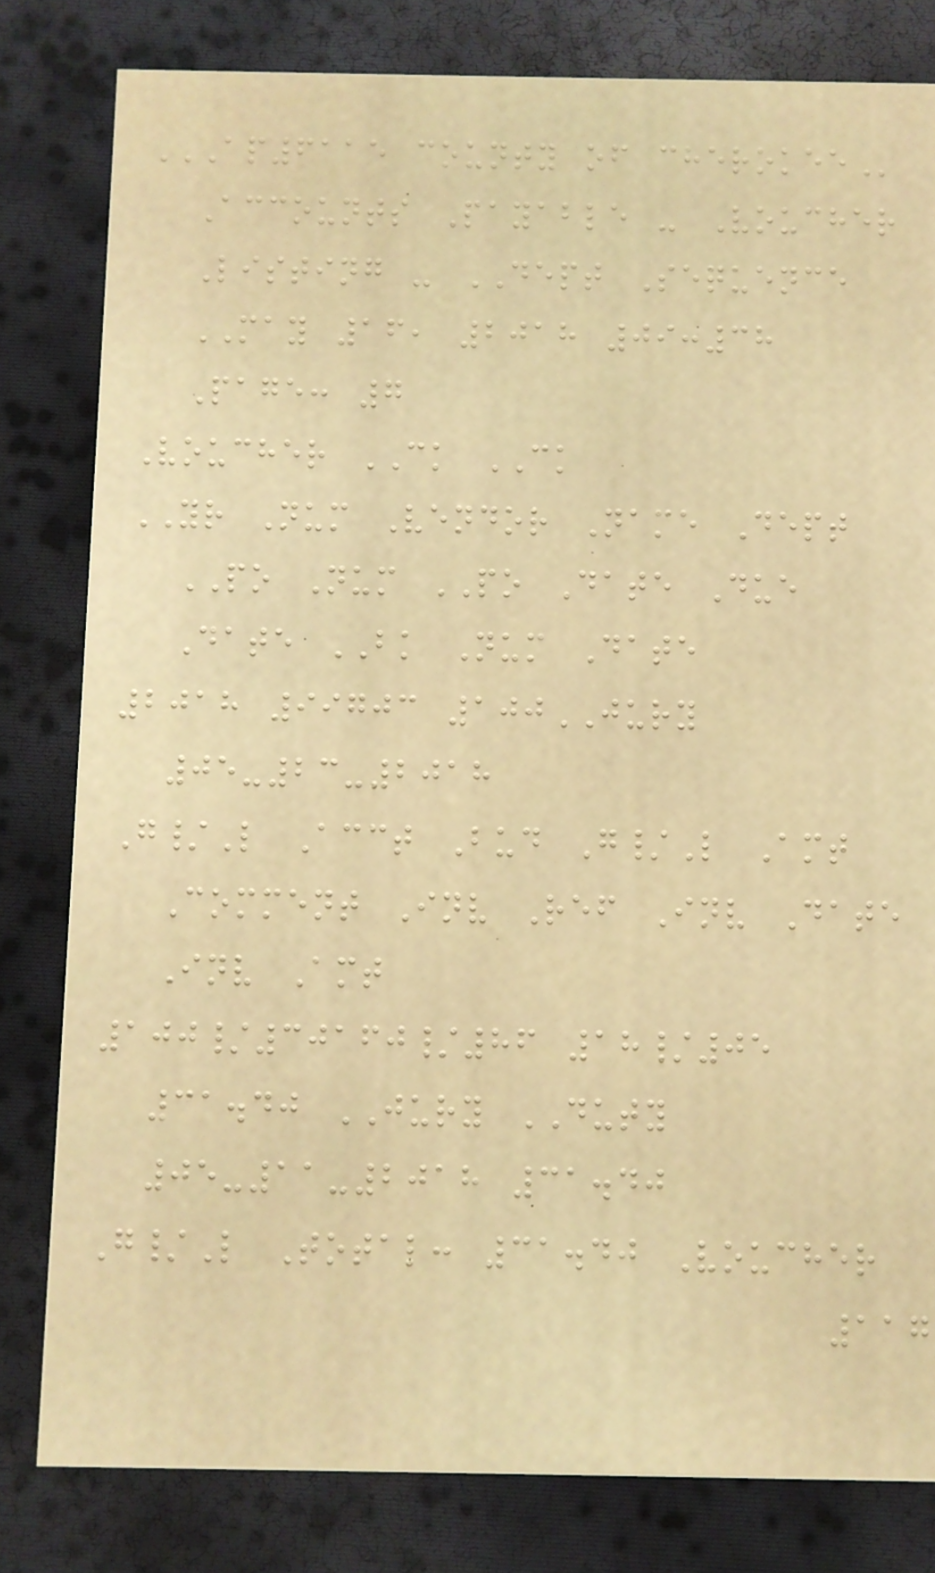AP6115 COUNTY OF CHEROKEE
Accounts Payable - Voucher
Listing - DEPT Sequence
MAY 16, 2018 09:38
Page: 7
Voucher CK CK
YR Num Vendor Name Dept
PO Num PO Date Due
Date BK Num Date
2018 99703 100JURY
05-23-2018
G/L Acct Bud G/L Amt
Comment Inv Ref Inv Date
Inv Amt
100/30160/86 18/05
31.40 JURY DUTY
05-11-2018 31.40
G/L Total: 31.40 Voucher
117
